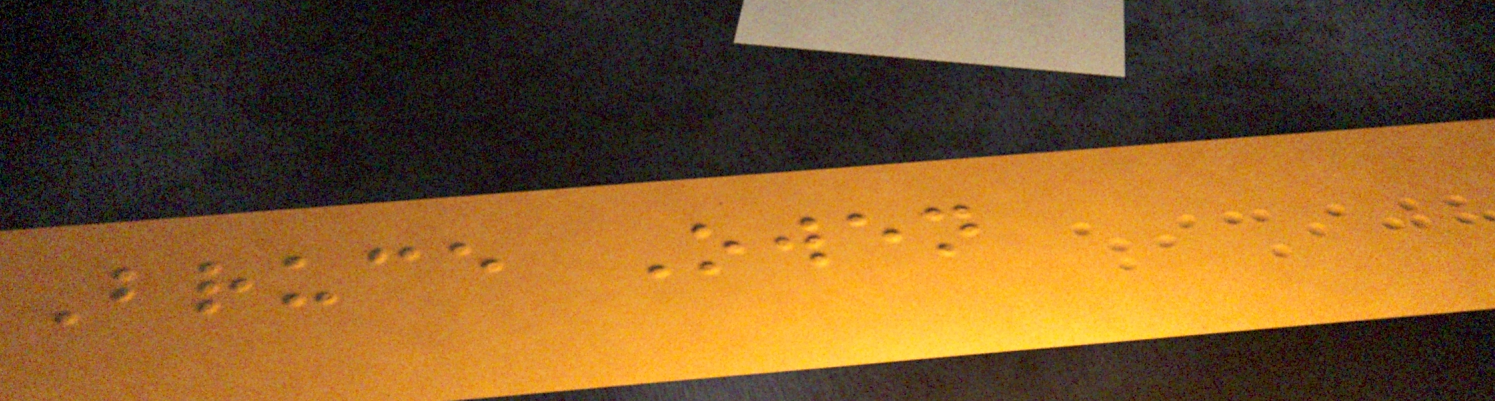Bruce Owen
